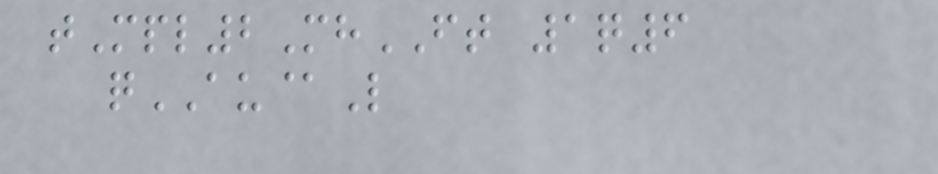tMpl2MhFT 1q6
qAU@L
